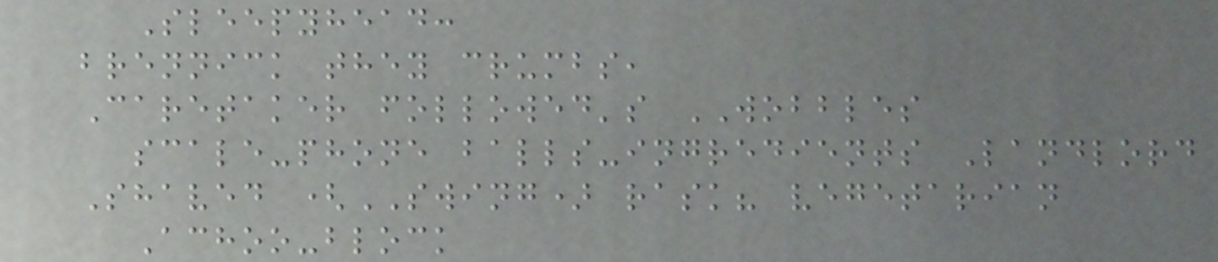Sleepyhead:
brennick they crumbs,
Caretaker followed's WOBBLES
scale-phone balls-ingredients Landlord
Shaved (SWING) rask? vegetarian
Achoo-block
